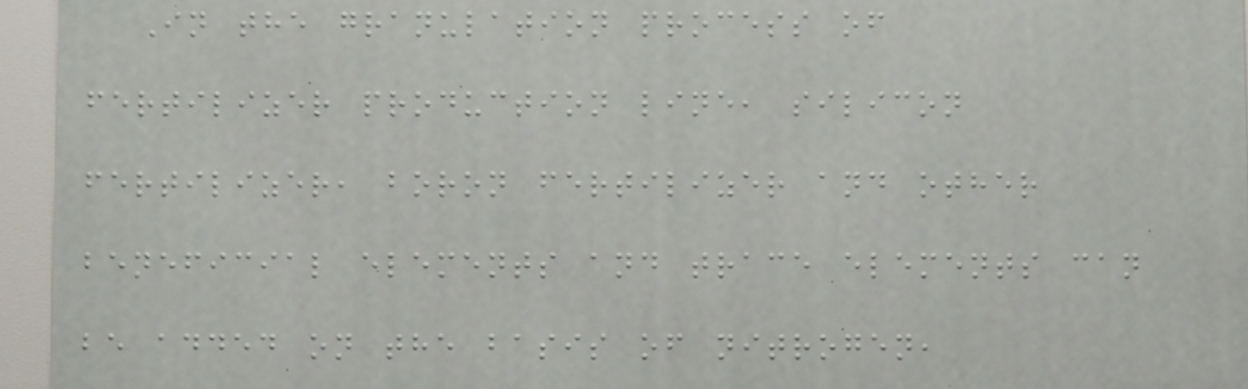In the granulation process of
fertilizer production line, silicon
fertilizer, boron fertilizer and other
beneficial elements and trace elements can
be added on the basis of nitrogen,
